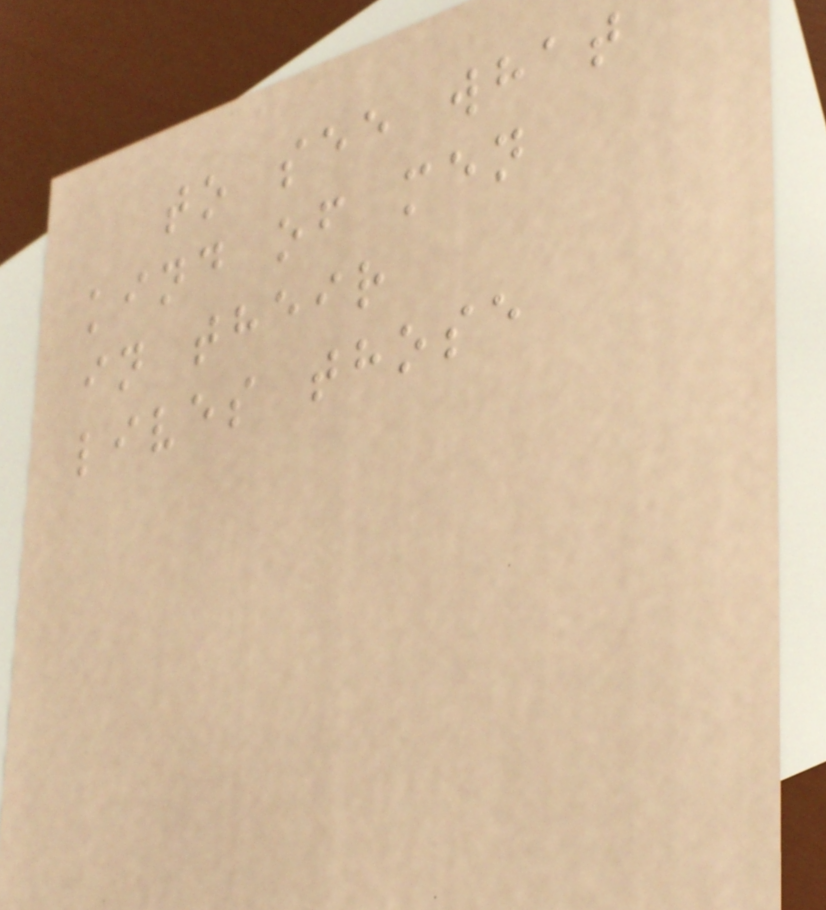to see what
kind of men
in their
lives those
